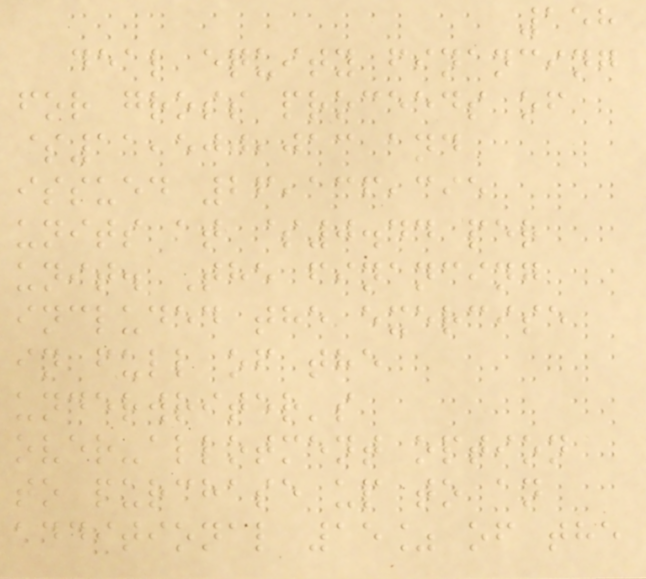158
deal equity financing
for gross proceeds of
$11,500,013 and
issued 26,136,395
units at $0.44 per
unit. The financing
included the exercise
in full of the
underwriter's
over-allotment option
to purchase up to an
additional 15% of the
